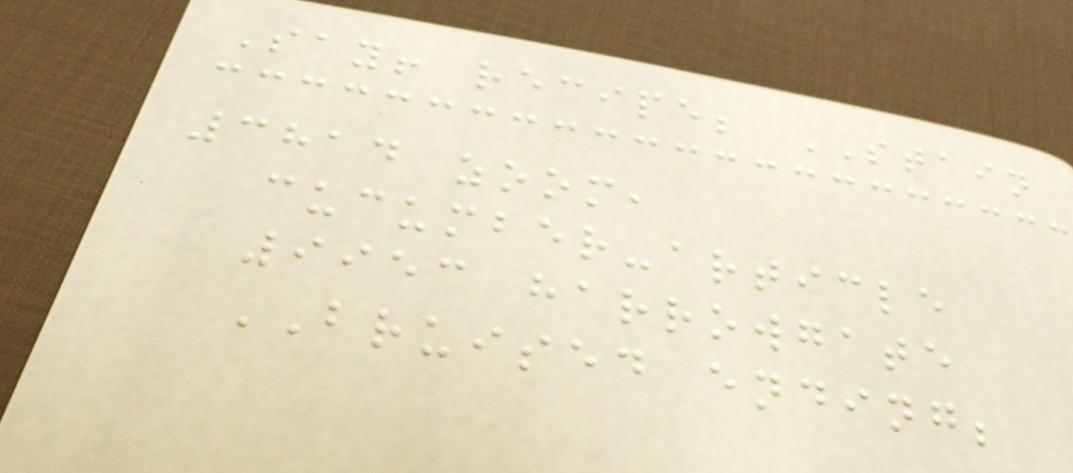Say! recipe; STAIN
3814 zoom,
cucumber-article
9953 harrowgate
BRUISED ending;
